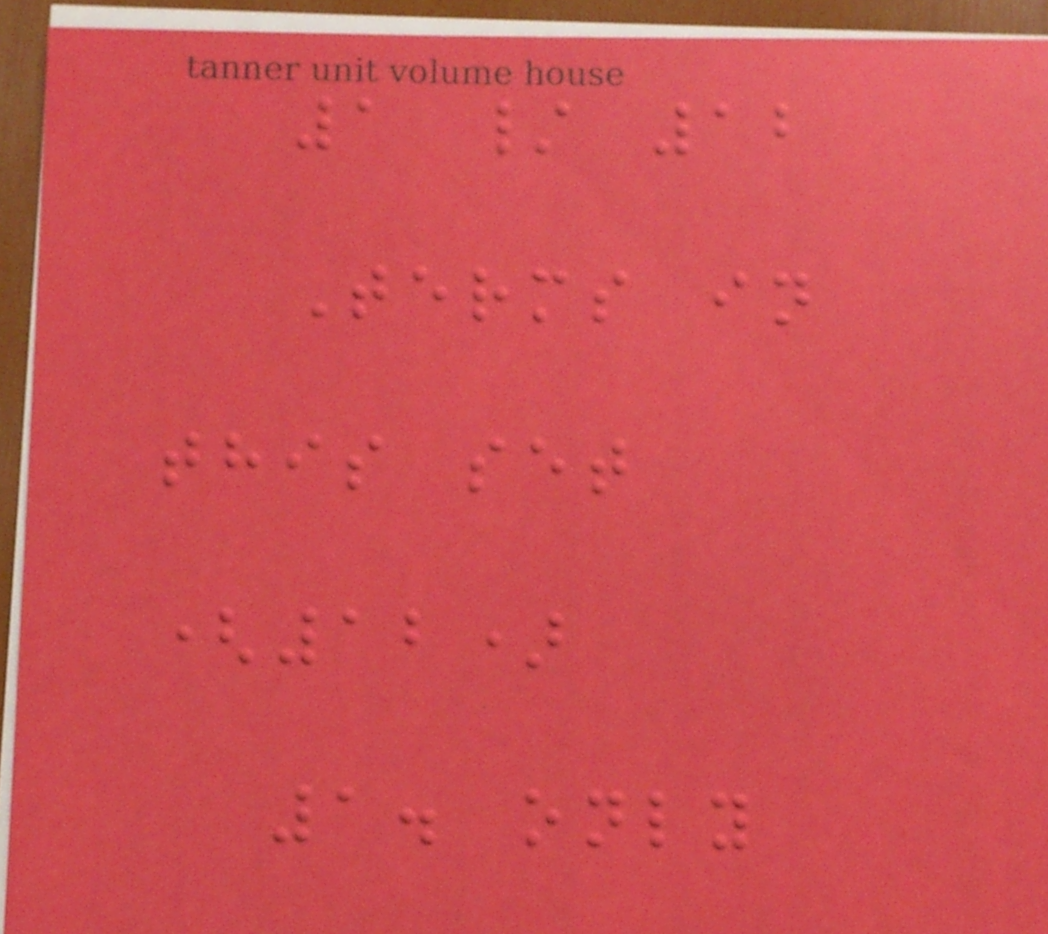1 / 12
Terms in
this set
(12)
1. only
